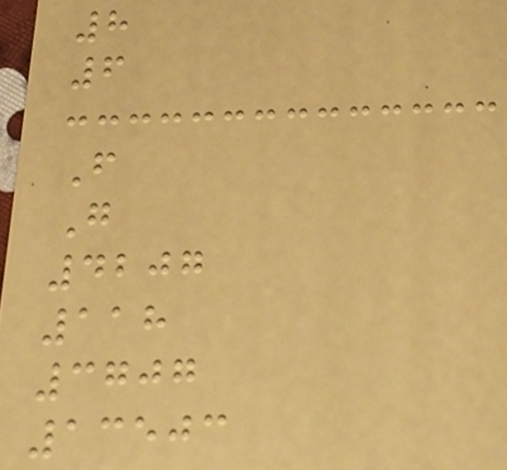8
6
F
G
4207
118
3707
13503
